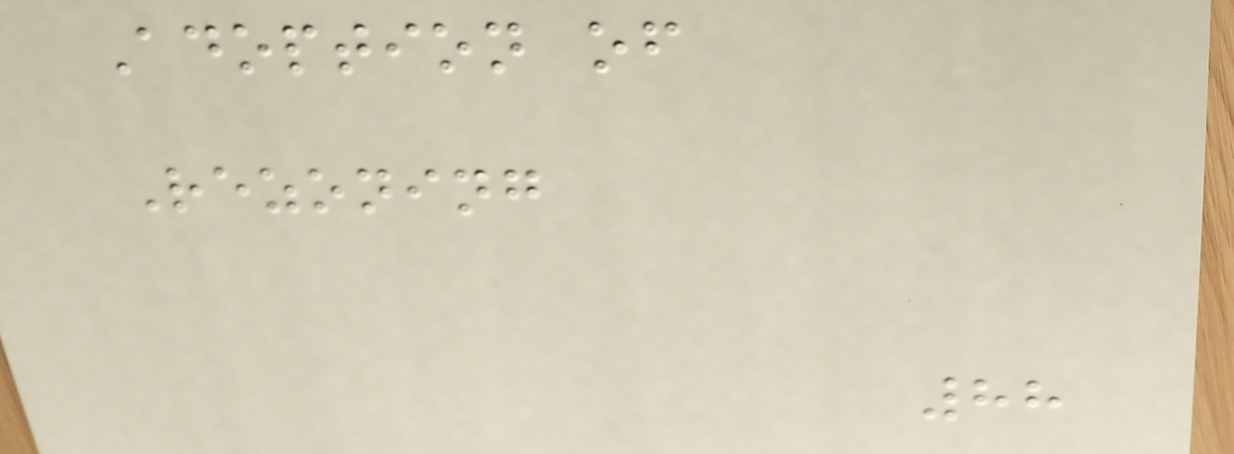Adoption of
Rezoning
88
